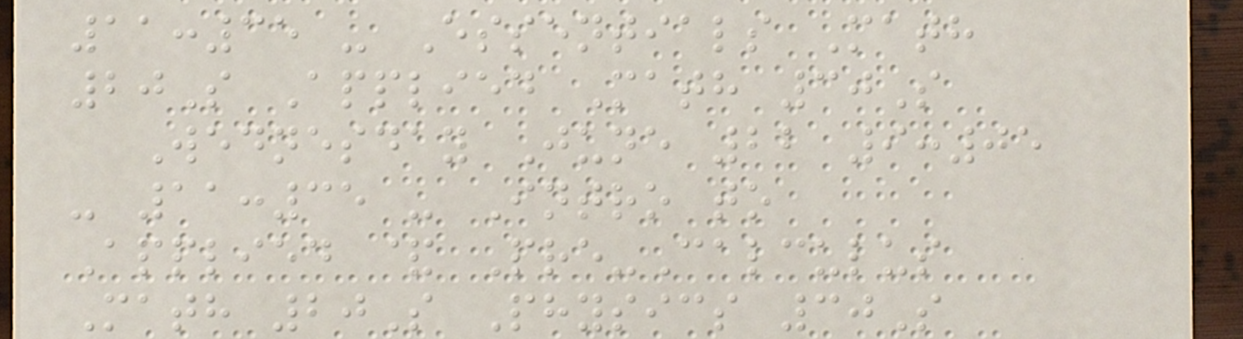11:35 - Essentials Math
20S Applied Math 30S
Wednesday June 22 9:05
- 11:35 - Intro to
Applied & Pre-Calculus
Math 20S Physics 30S
